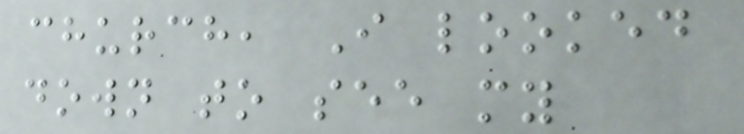church, I looked
down to see my
